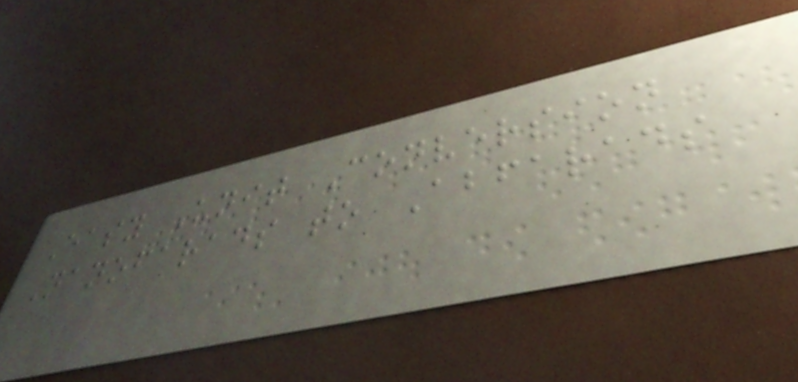Easy Unit Conversion
Nanofarads to Abfarads
